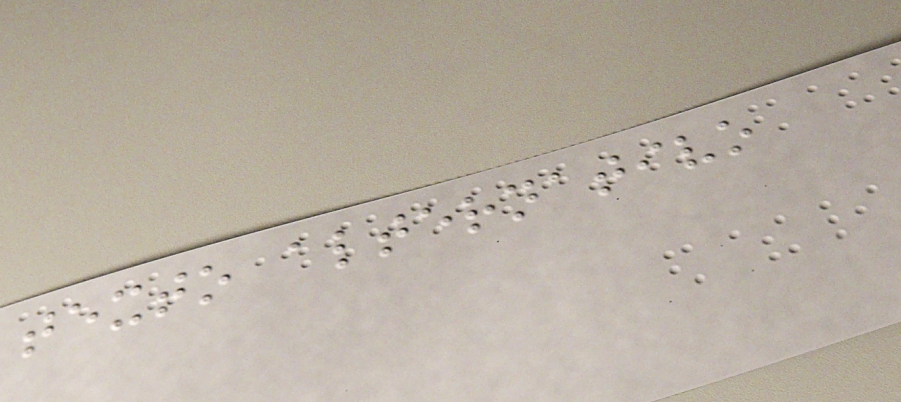texto alternativo
